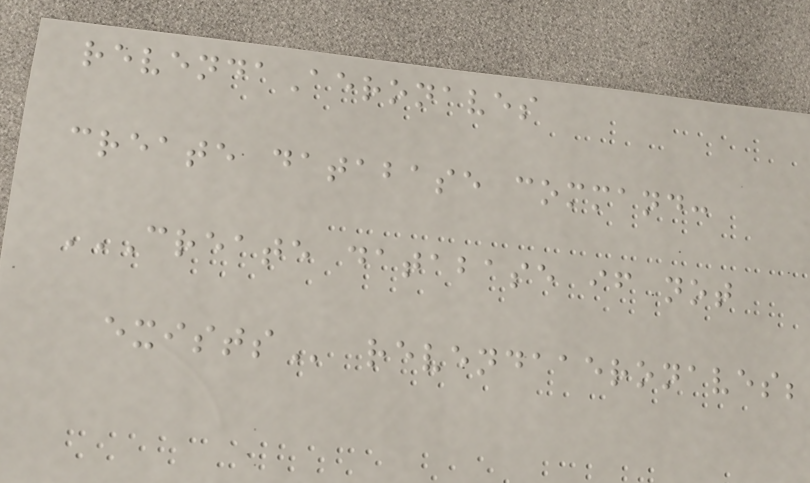revendaAeronaves
create database command:
CREATE DATABASE IF NOT
EXISTS revendaaeronaves;
